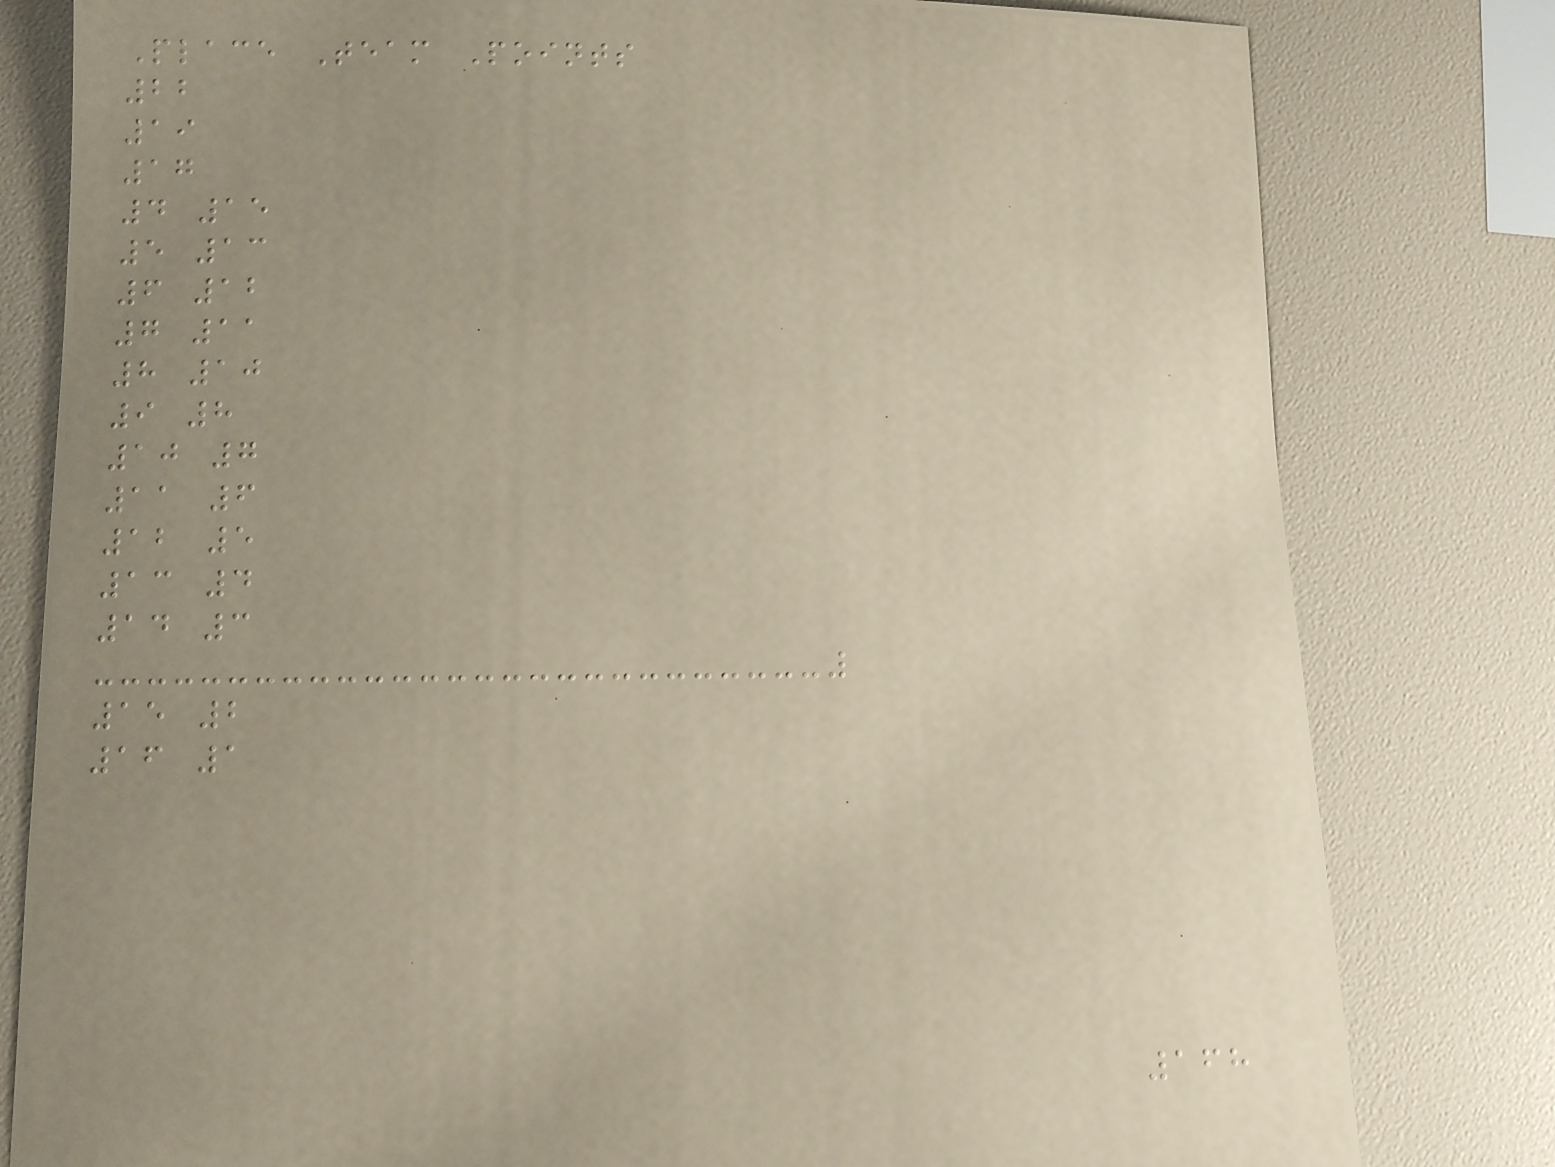Place Team Points
22
19
17
4 15
5 13
6 12
7 11
8 10
9 8
10 7
11 6
12 5
13 4
14 3
15 2
16 1
168
